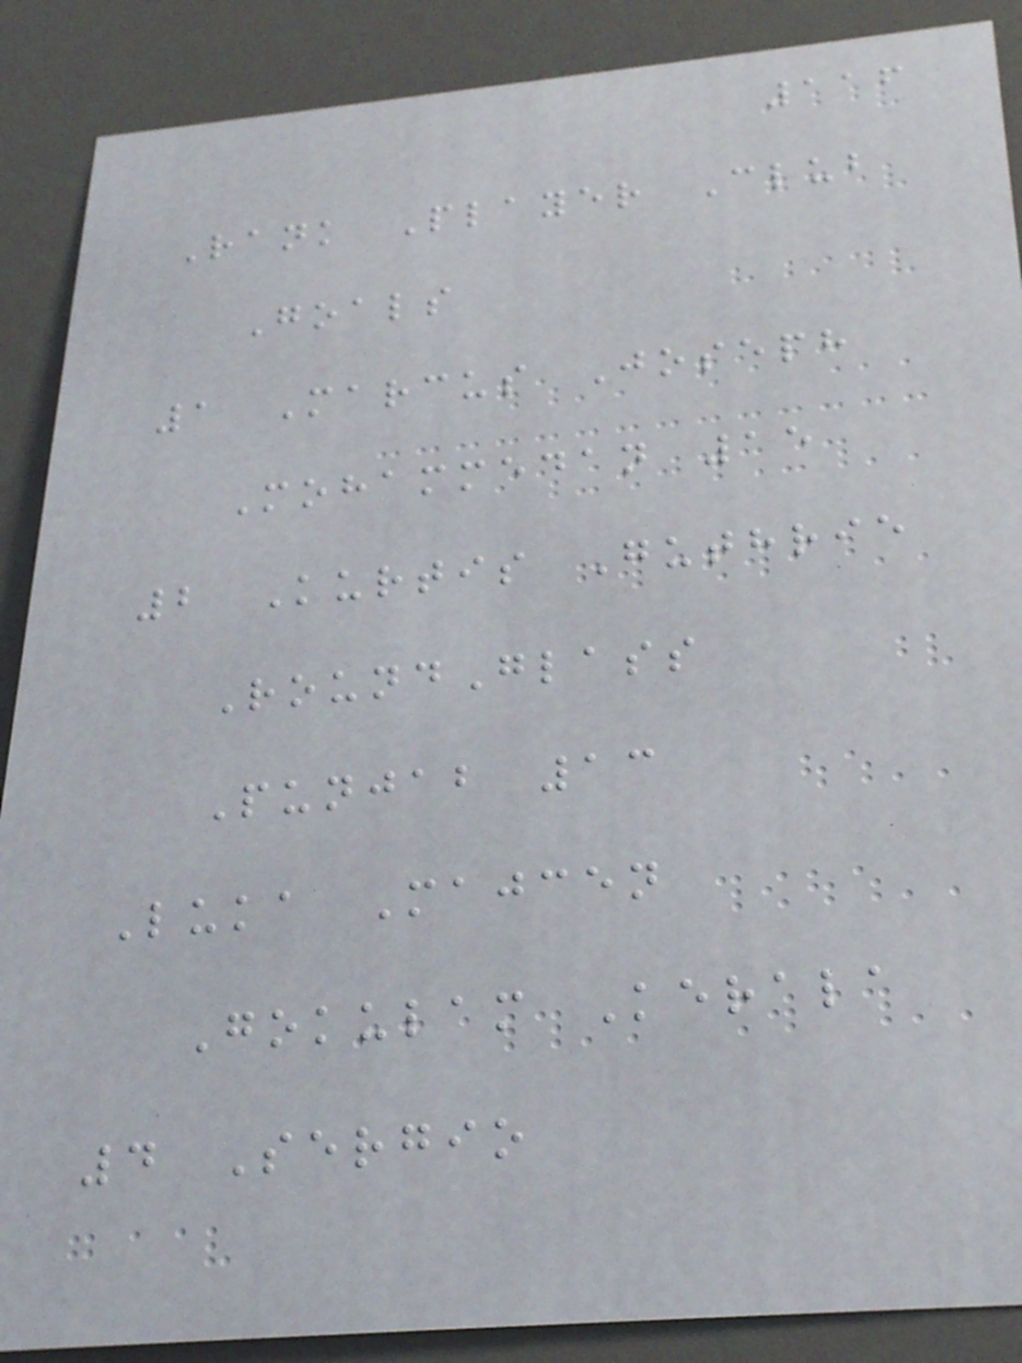116
Rank Player Club
Goals
1 Marcus Joseph
Mohammedan 15
2 Kurtis Guthrie
RoundGlass
Punjab 13
Luka Majcen
Gokulam Kerala
4 Sergio
